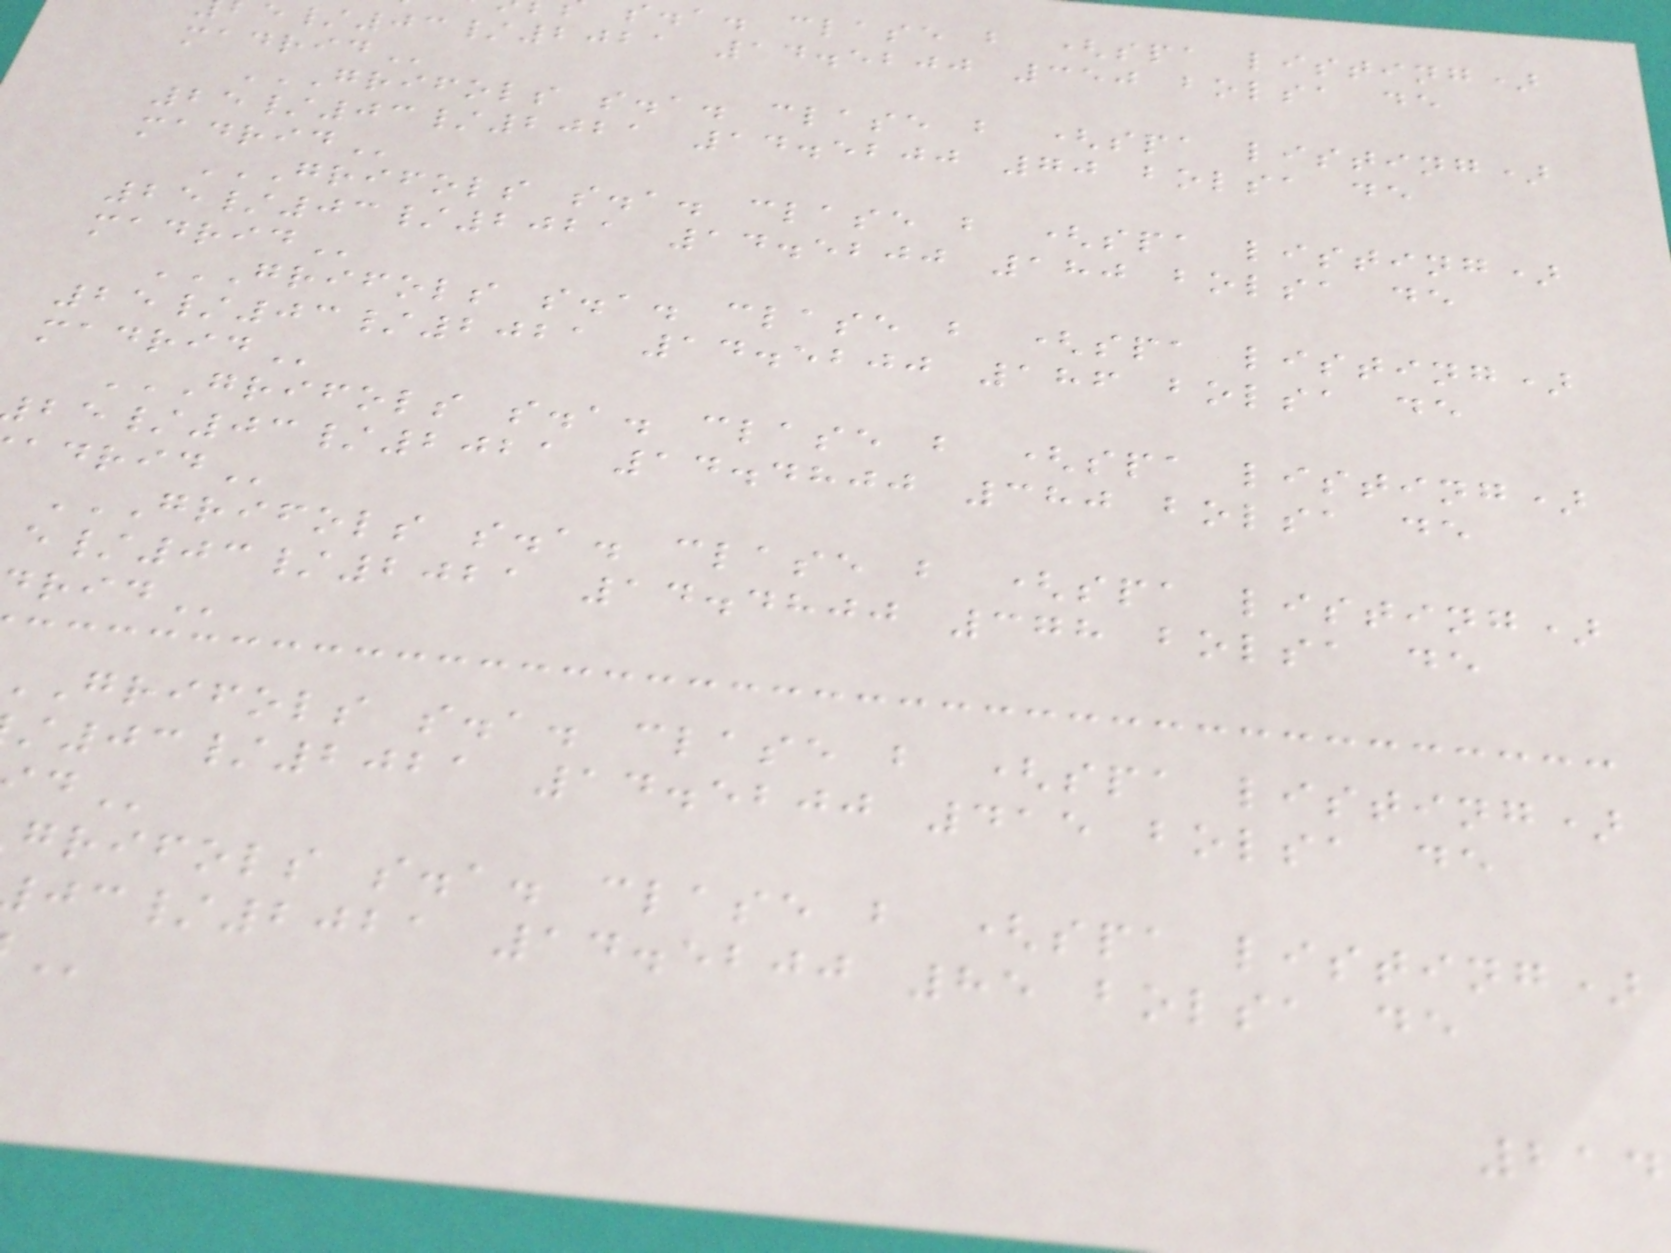s.a. clase b (spa listing)
/03/2021 14.5200 350 bolsa de
GRIFOLS S.A. CLASE B (SPA LISTING)
25/03/2021 14.5200 70 bolsa de
GRIFOLS S.A. CLASE B (SPA LISTING)
25/03/2021 14.5200 180 bolsa de
GRIFOLS S.A. CLASE B (SPA LISTING)
25/03/2021 14.5200 186 bolsa de
GRIFOLS S.A. CLASE B (SPA LISTING)
/03/2021 14.4800 380 bolsa de
GRIFOLS S.A. CLASE B (SPA LISTING)
/03/2021 14.4800 378 bolsa de
grifols s.a. clase b (spa listing)
03/2021 14.5200 415 bolsa de
grifols s.a. clase b (spa listing)
/2021 14.5200 85 bolsa de
214
